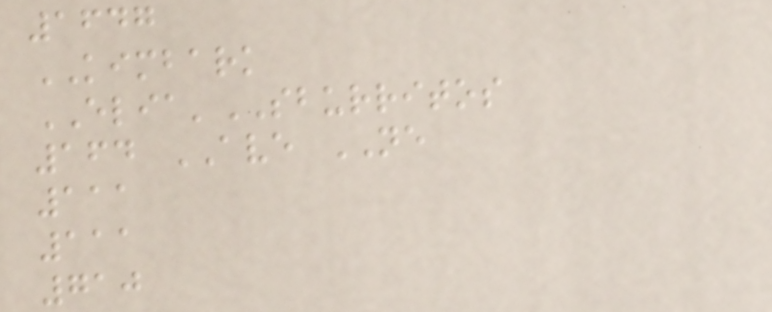1647
KIMBARK
ELIA'SBURRITOS
164 AVE NE
111
111
710
